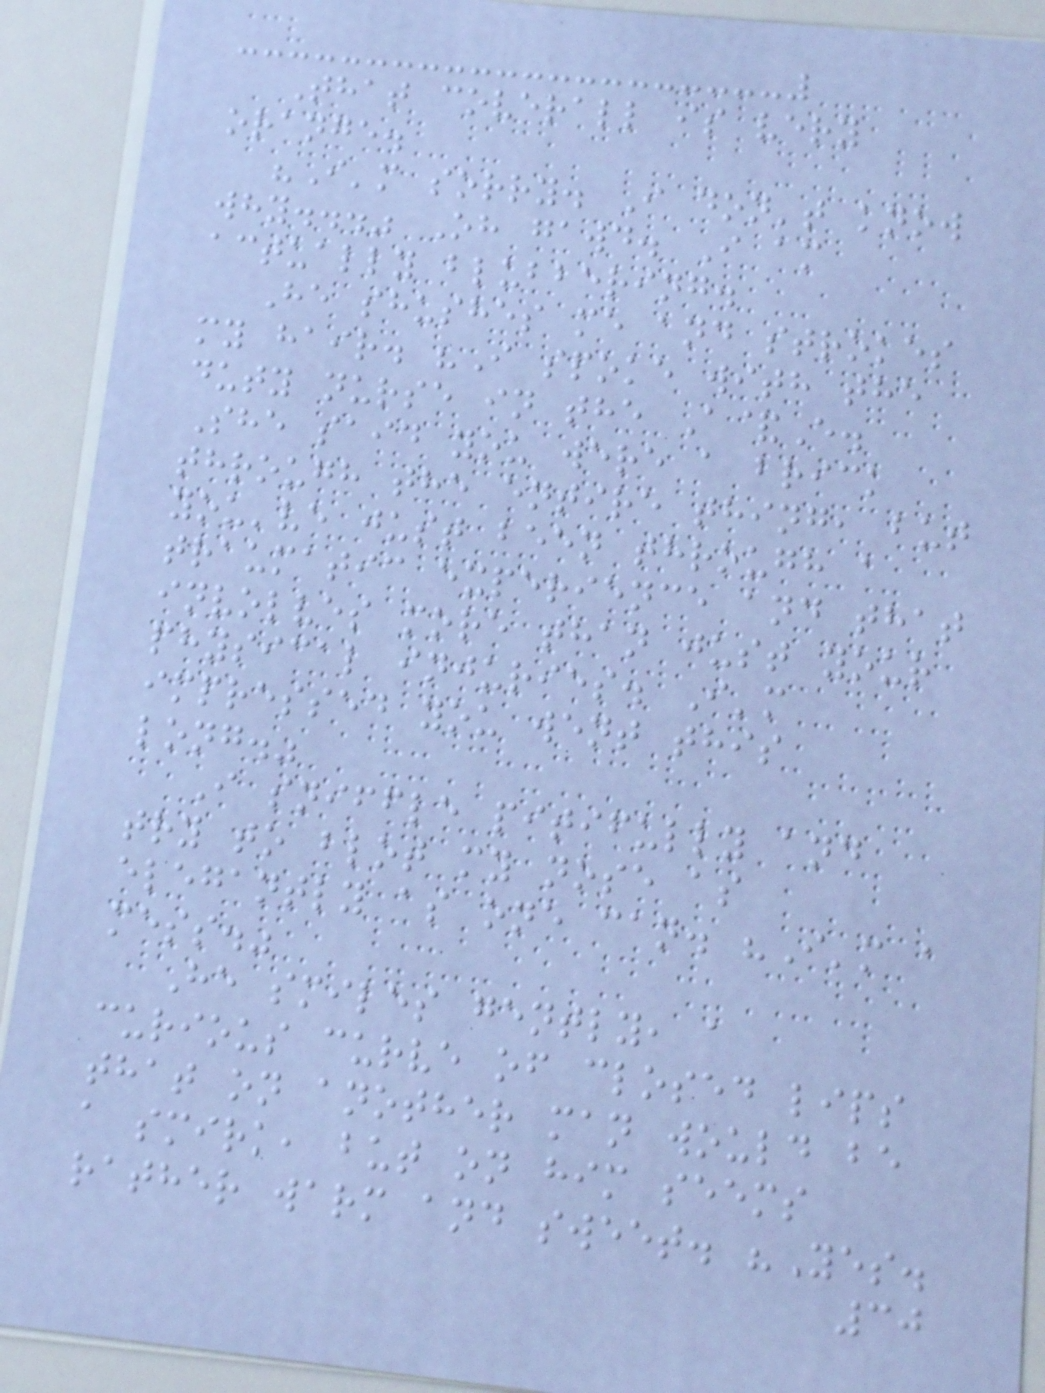That coverall is very
orange.
"I'm sorry. I don't know
why..." Oh gawd. I am
actually blubbering.
He shushes me and strokes
my hair. "I spoke with the
duty nurse in the A&E.
She said you were a brick
through the entire thing, but
you've just been through a
traumatic experience and that
involves more than just your
physical injuries. I'm
impressed you went this
long."
I sniffle pitifully and
try to blot my nose as
elegantly as one can. "I'm a
mess."
He smiles gently, a
curious curve of closed lips
that on another man would be
a smirk, but on him seems
rather warm and sweet. "Yes.
30
